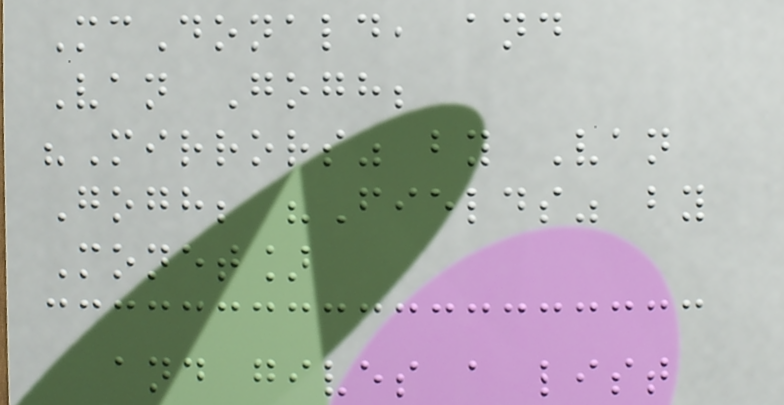McDonald, and
Van Gogh;
"Mirrors" by Van
Gogh; "Fields" by
Monet]
and gives a list
